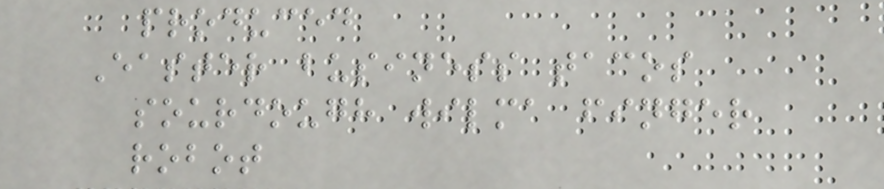produced
Easter business tacos
sourdough wilma finger
robot
